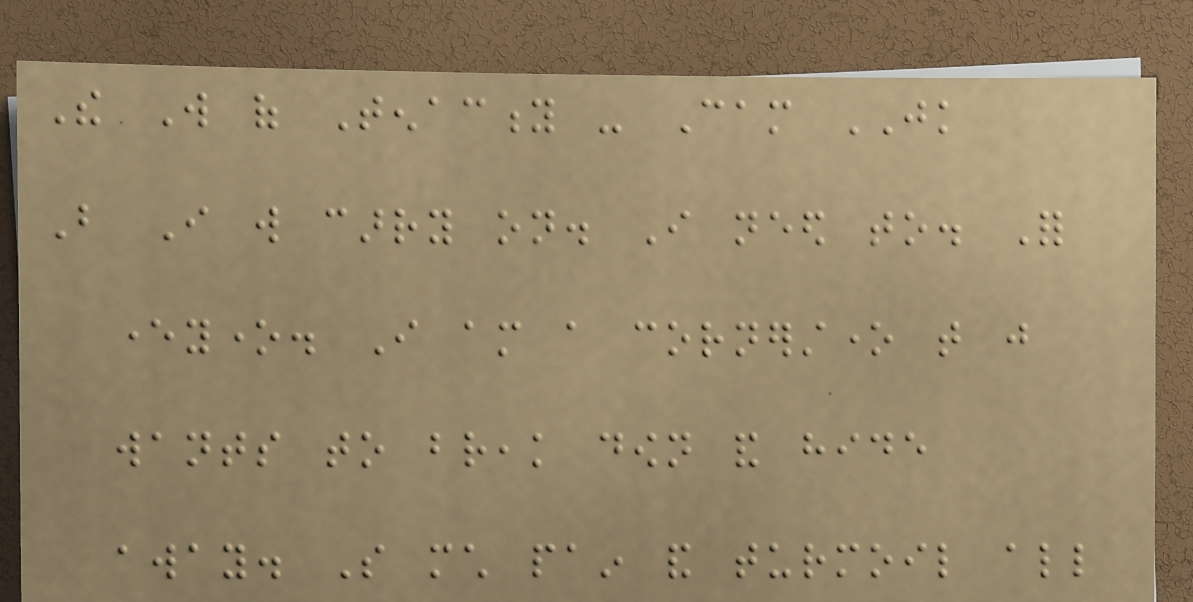The Will of Tenacity - Cam JK
But I will carry on. I need to. For
everyone. I am a cornerstone that just
wants to break down and hide
away. So much pain and turmoil all
